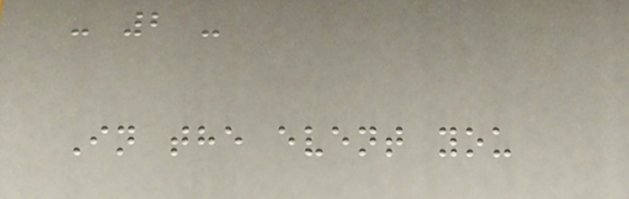- 2 -
In the event you
